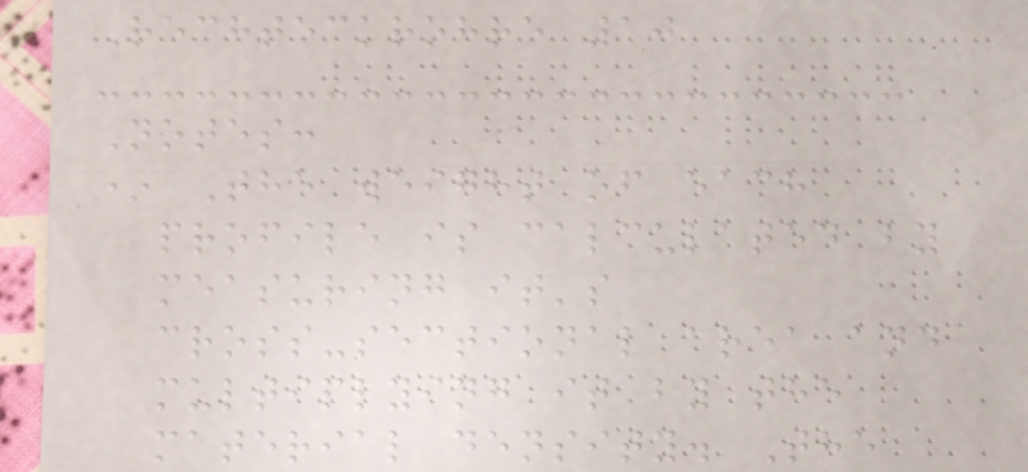Rechteckrohre 10
Notes:
* The weight of each
profile is calculated by
measuring it's
cross-sectional area and
multiplying it by the
material density. The
